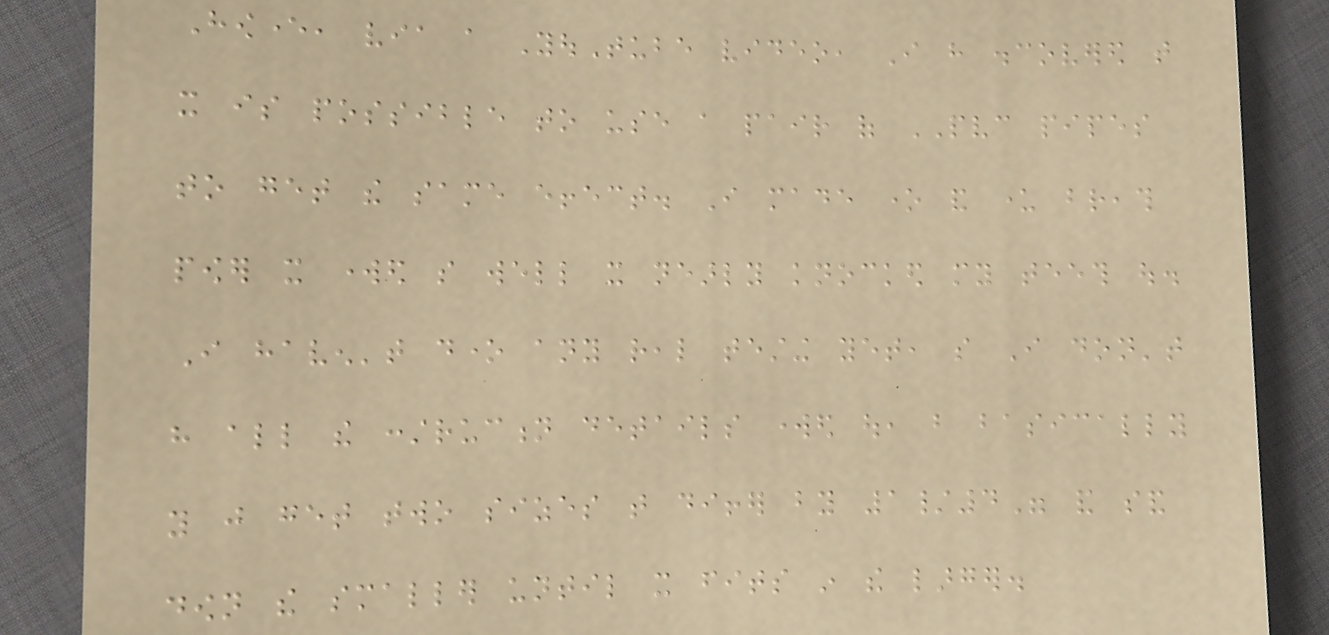However, via a YouTube video, I have discovered that
it is possible to use a pair of PVC pipes
to get the same effect. I made one and under breath
power it worked so well it nearly knocked my teeth out.
I haven't done any real testing yet, so I don't
have all the construction details worked out, but basically
you just get two sizes that differ by 1/4" and sand
down the smaller until it fits in the larger.
